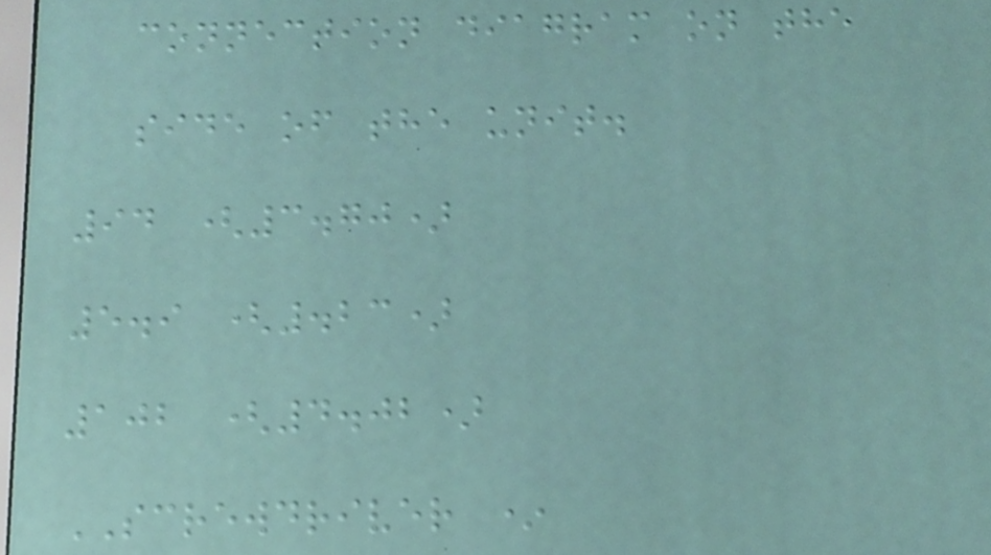connection diagram on the
side of the unit.
94 (3.70)
5.9 (.23)
102 (4.02)
SCREWDRIVER *
